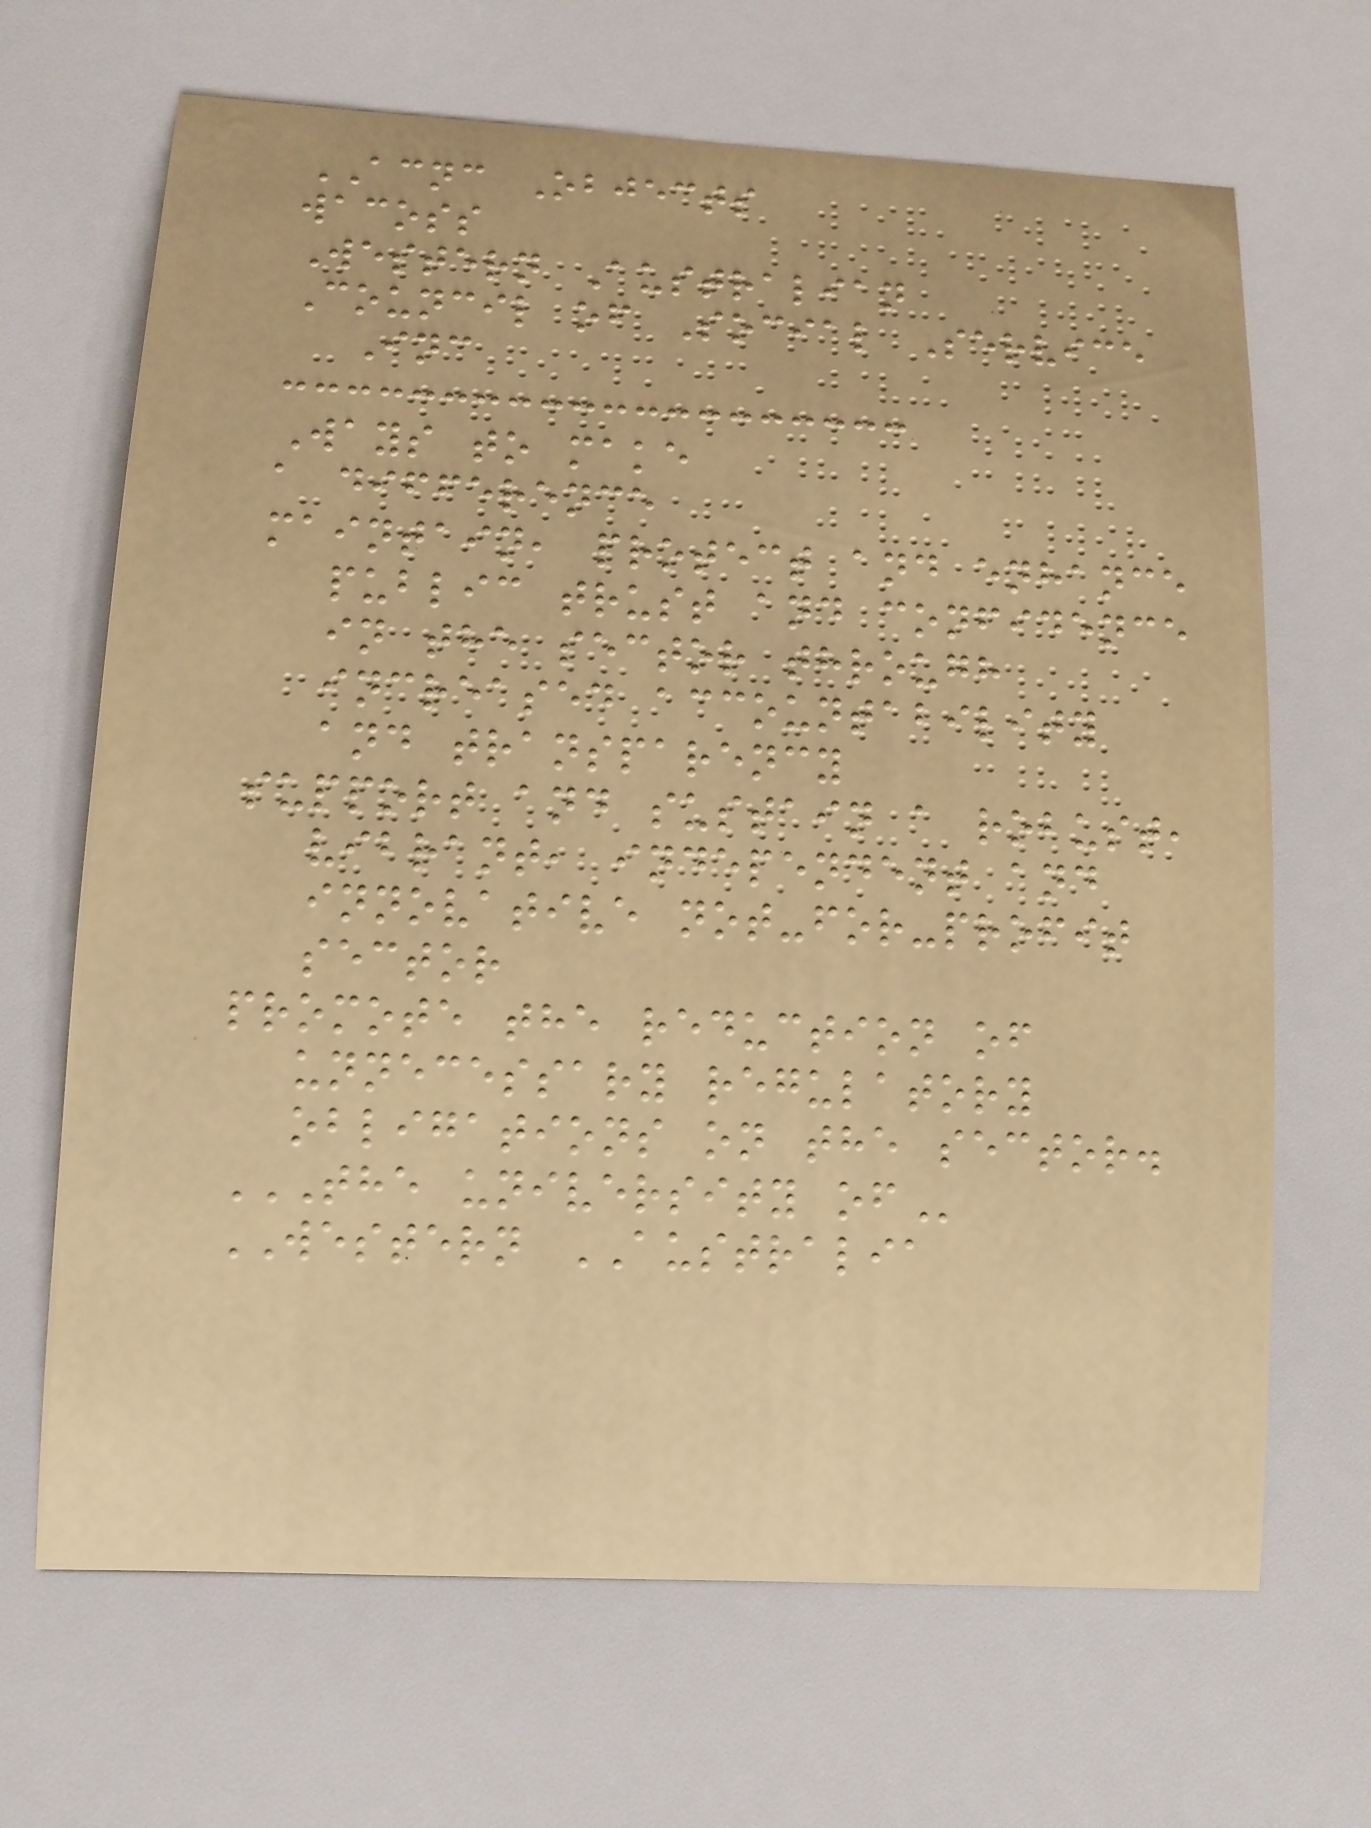ACNC Objects
wacoss
Western Australian
Council of Social Service
Inc
Ways to make
a difference
maintain, protect and enhance
public trust and confidence
in the sector through
increased accountability
and transparency
support and sustain a robust,
vibrant, independent and
innovative not-for-profit
sector
promote the reduction of
unnecessary regulatory
obligations on the sector.
THE UNIVERSITY OF
WESTERN AUSTRALIA
